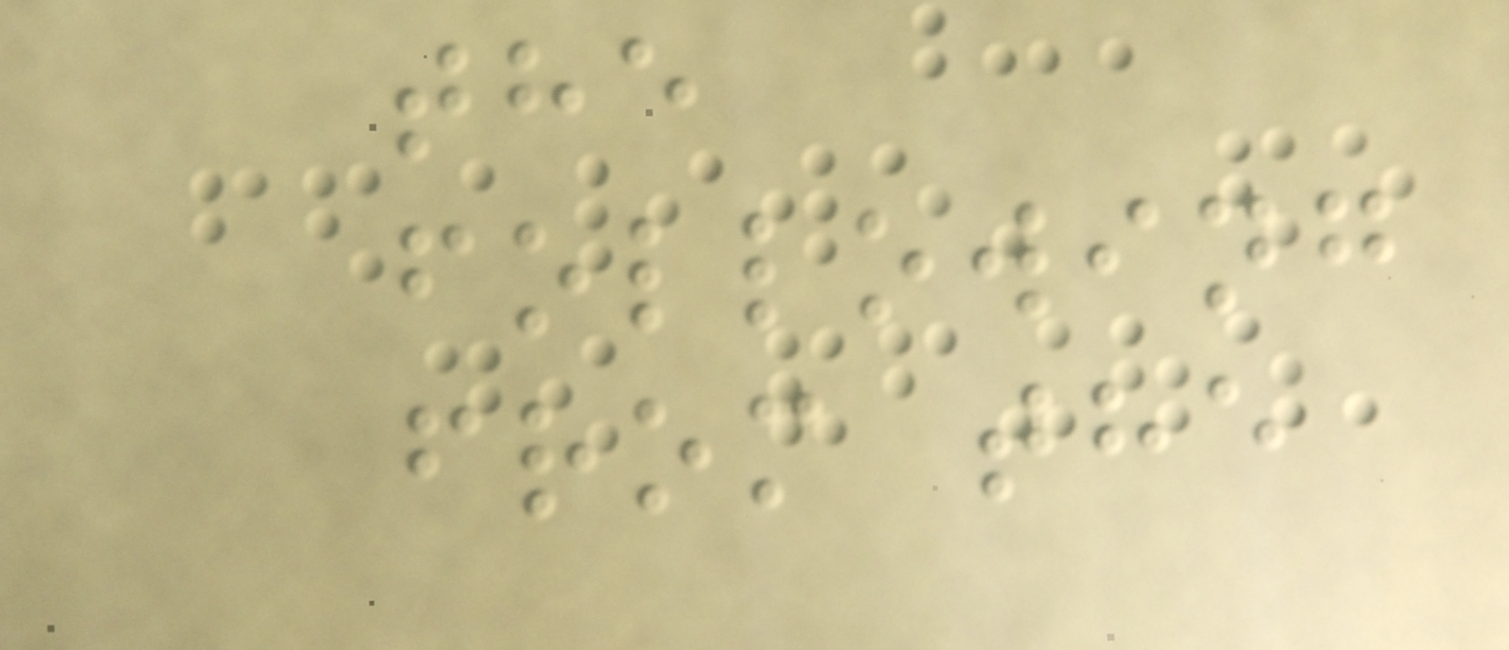the
following
from the
